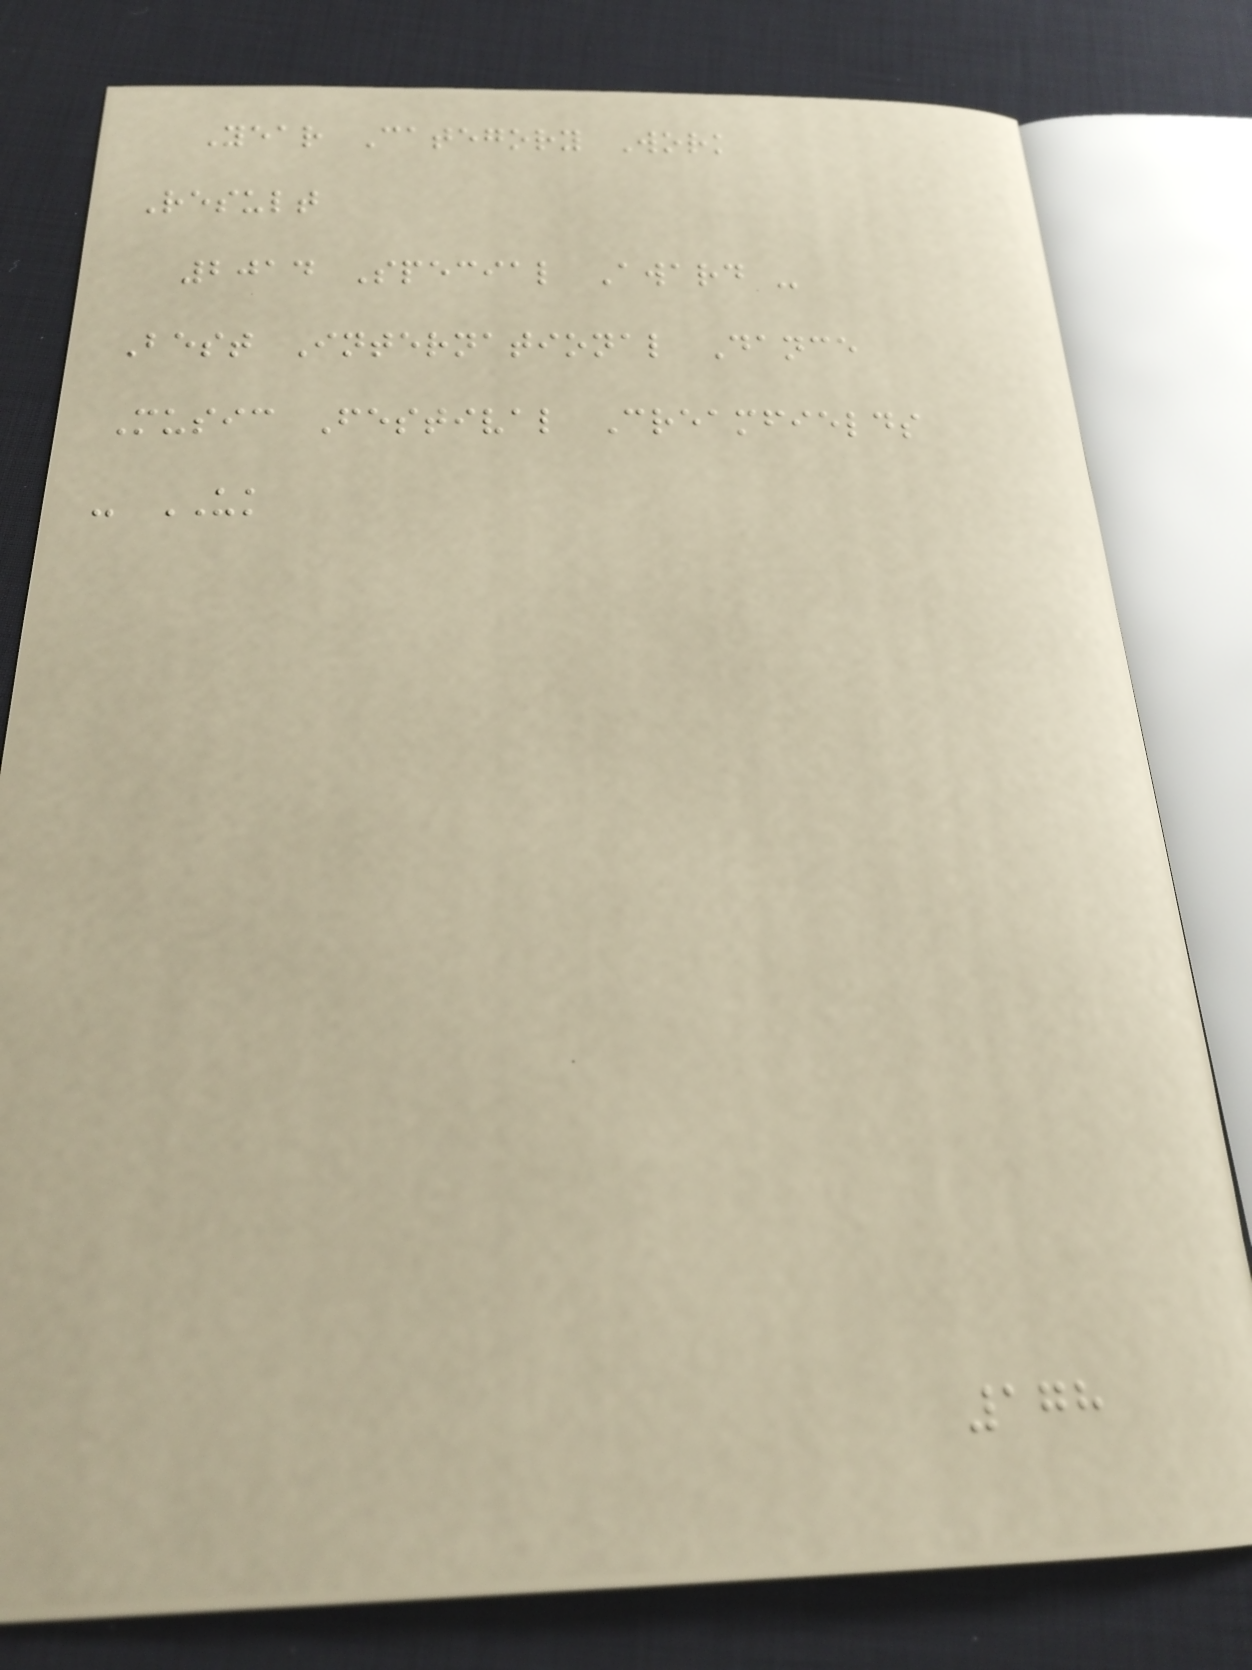Year Category Work
Result
2014 Special Award -
Best International Dance
Music Festival Creamfields
- UK
178
